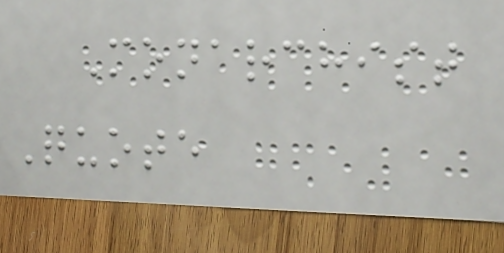Monarchist
Quote
